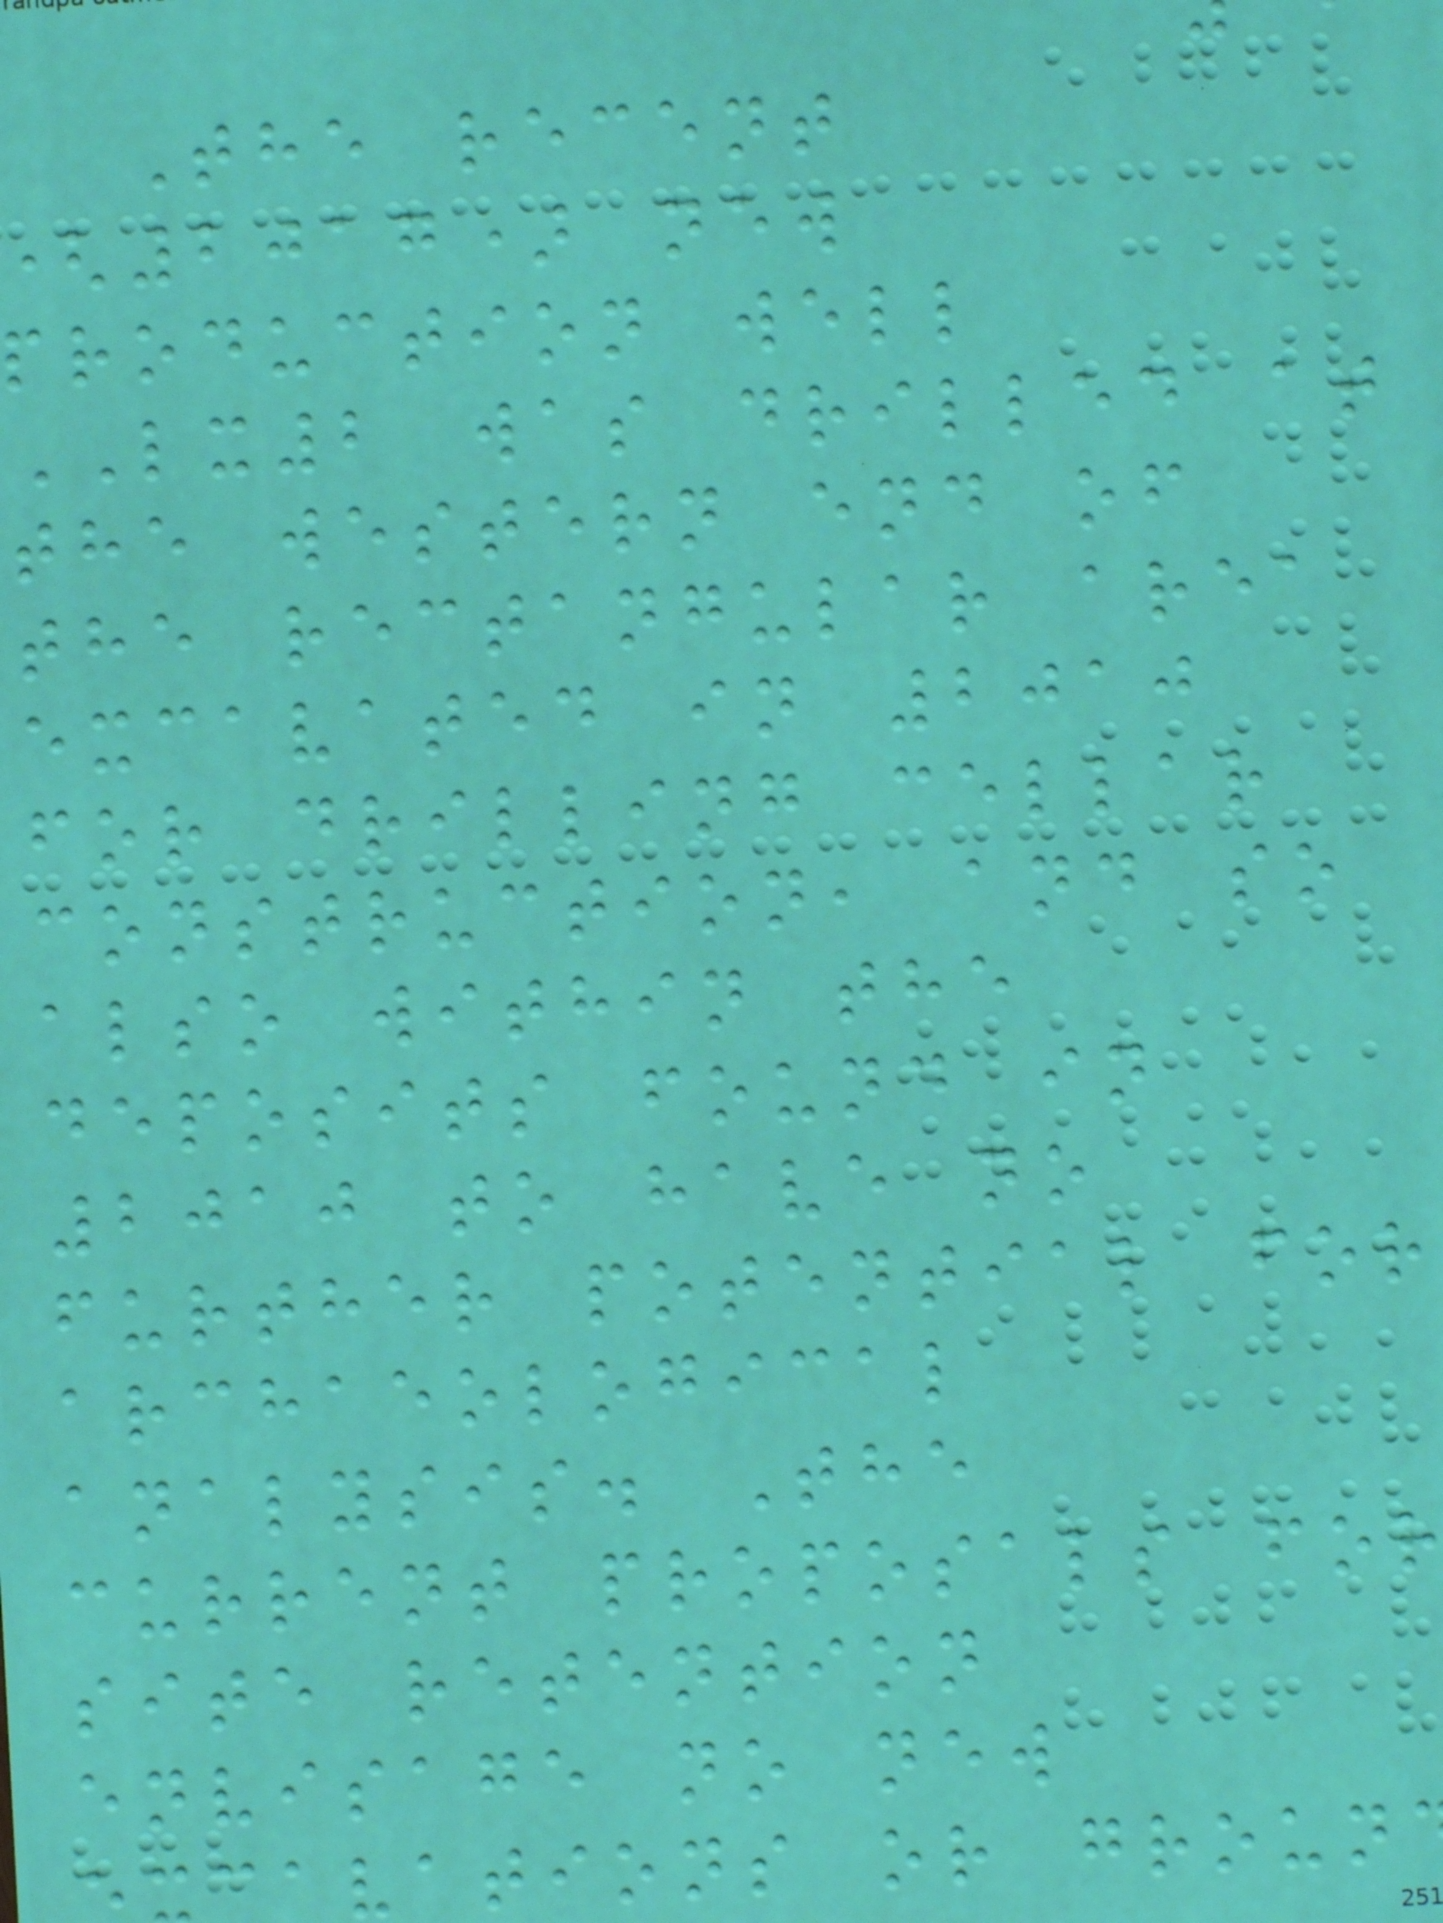The recent
2017) new
production well
LX2 was drilled at
the western end of
the rectangular area
excavated in 2010
for drilling cellar
construction, and so
also within the
deposits found in
2010 to have no
further potential for
archaeological
analysis. The
current proposals for
site retention
envisage no new
avations or groun
